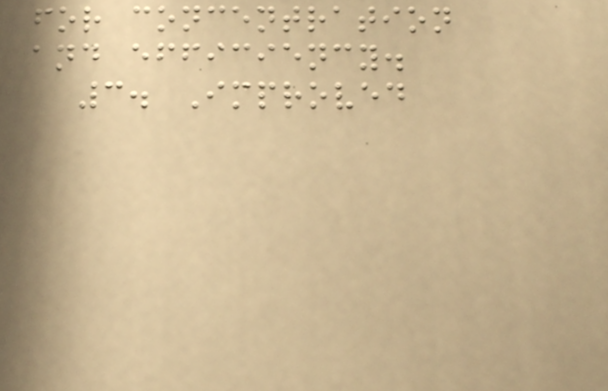for concentration
and efficiency.
3. Improved
